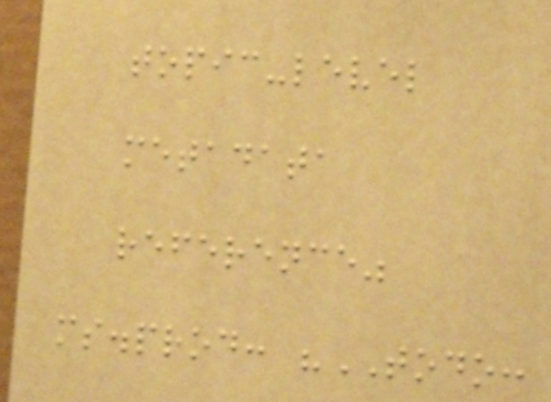topic-level
metadata
reference"
ms.prod: "TODO:
